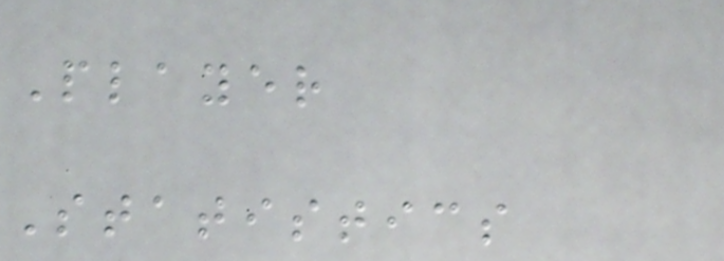Player
Statistics
